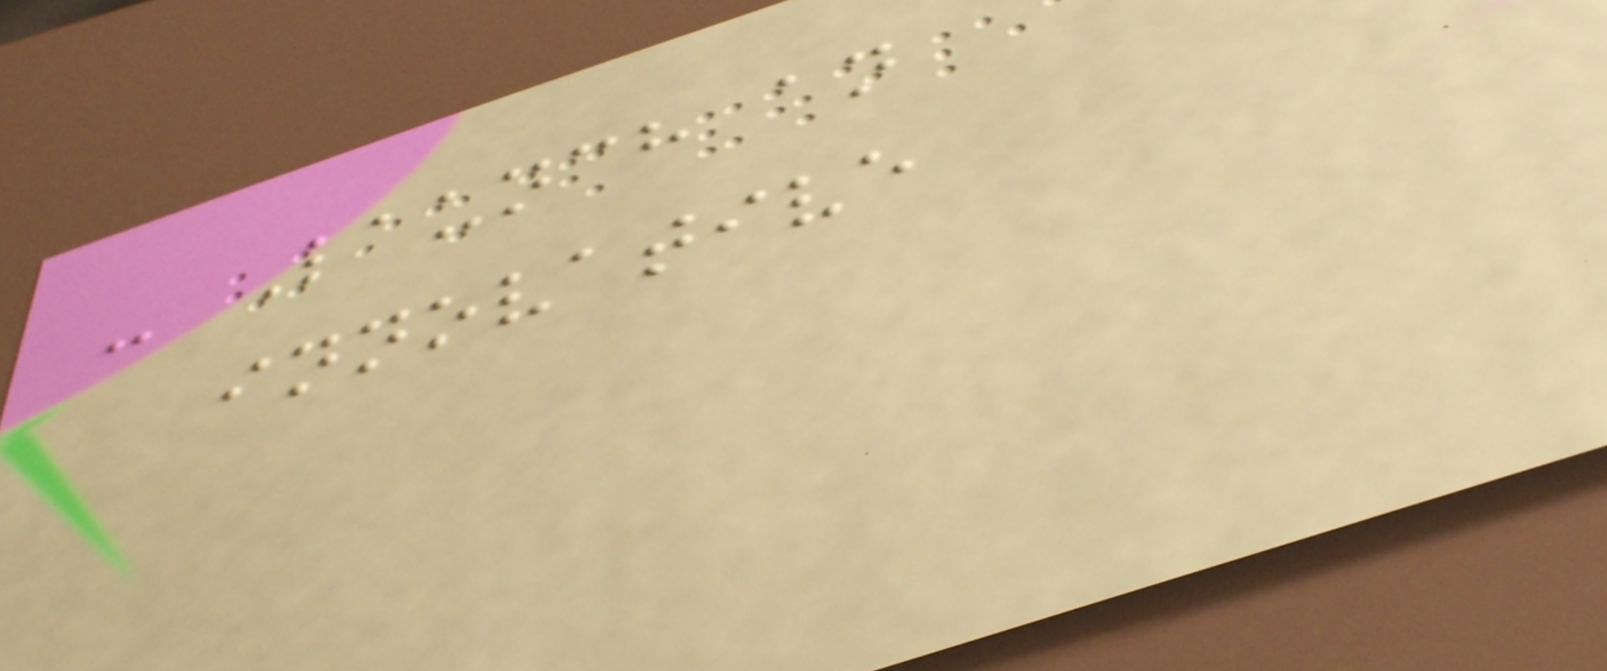- Launch an
innovative
